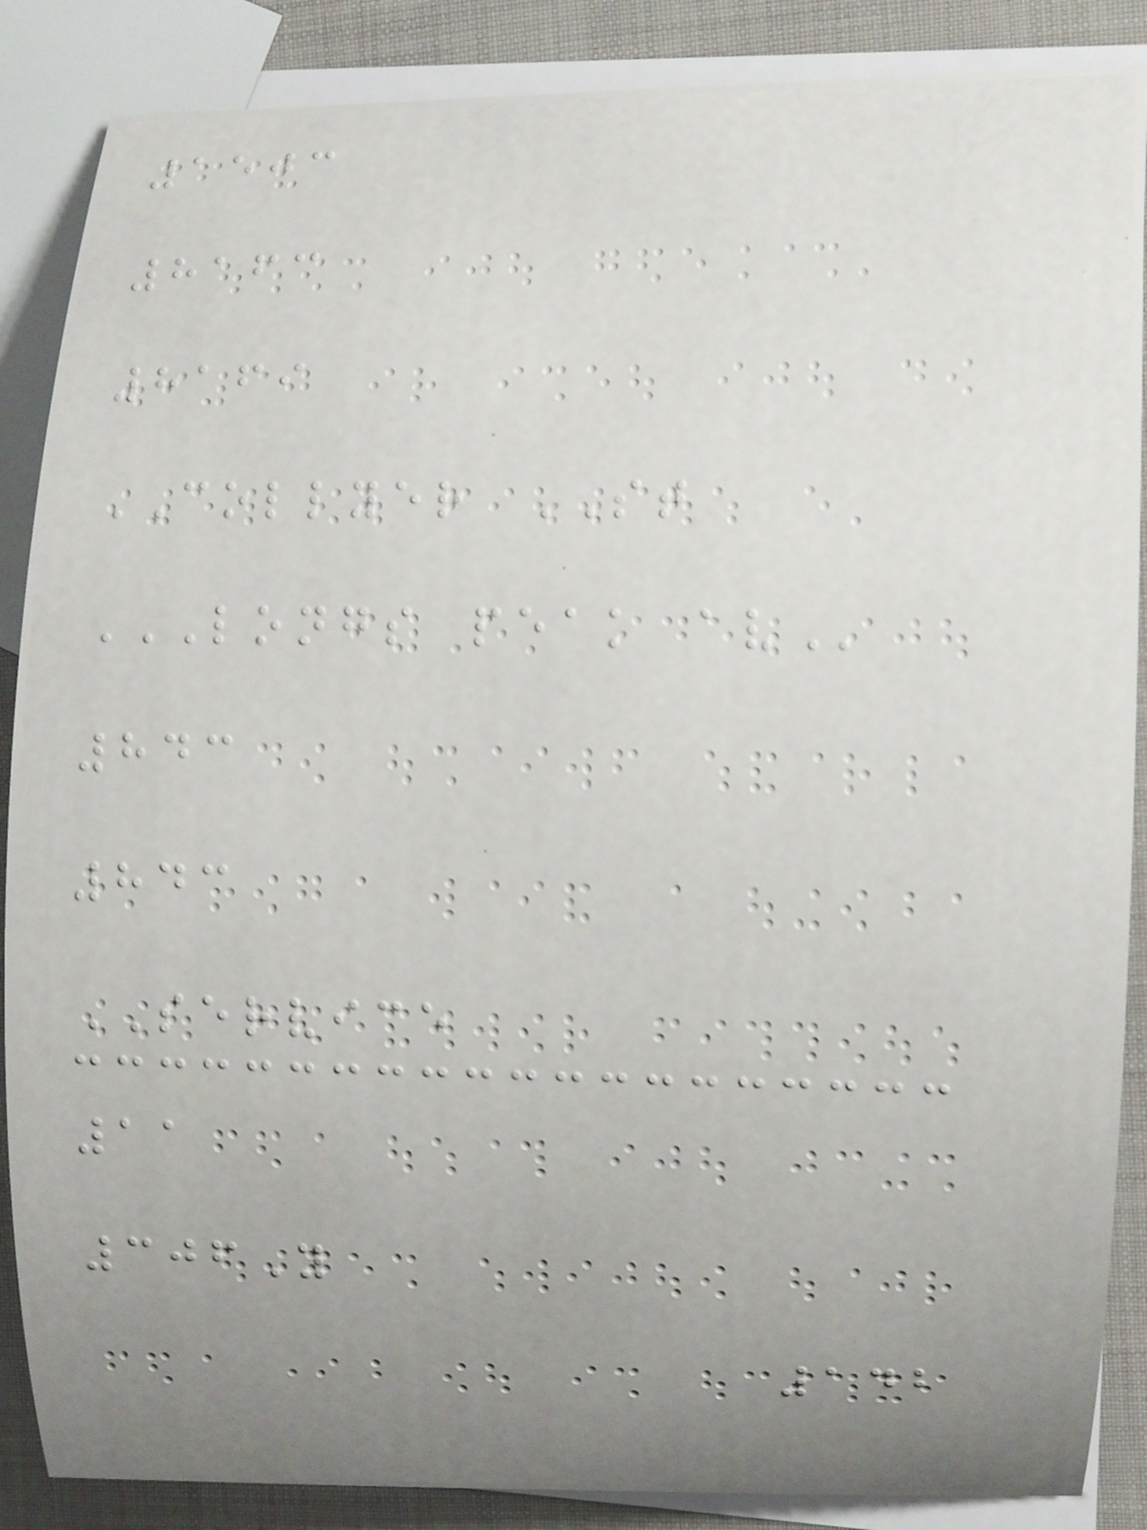1503
8163
8169
COLLYER ST
LONGS PEAK AV
843
843
SERVICE
11
306Y
142
